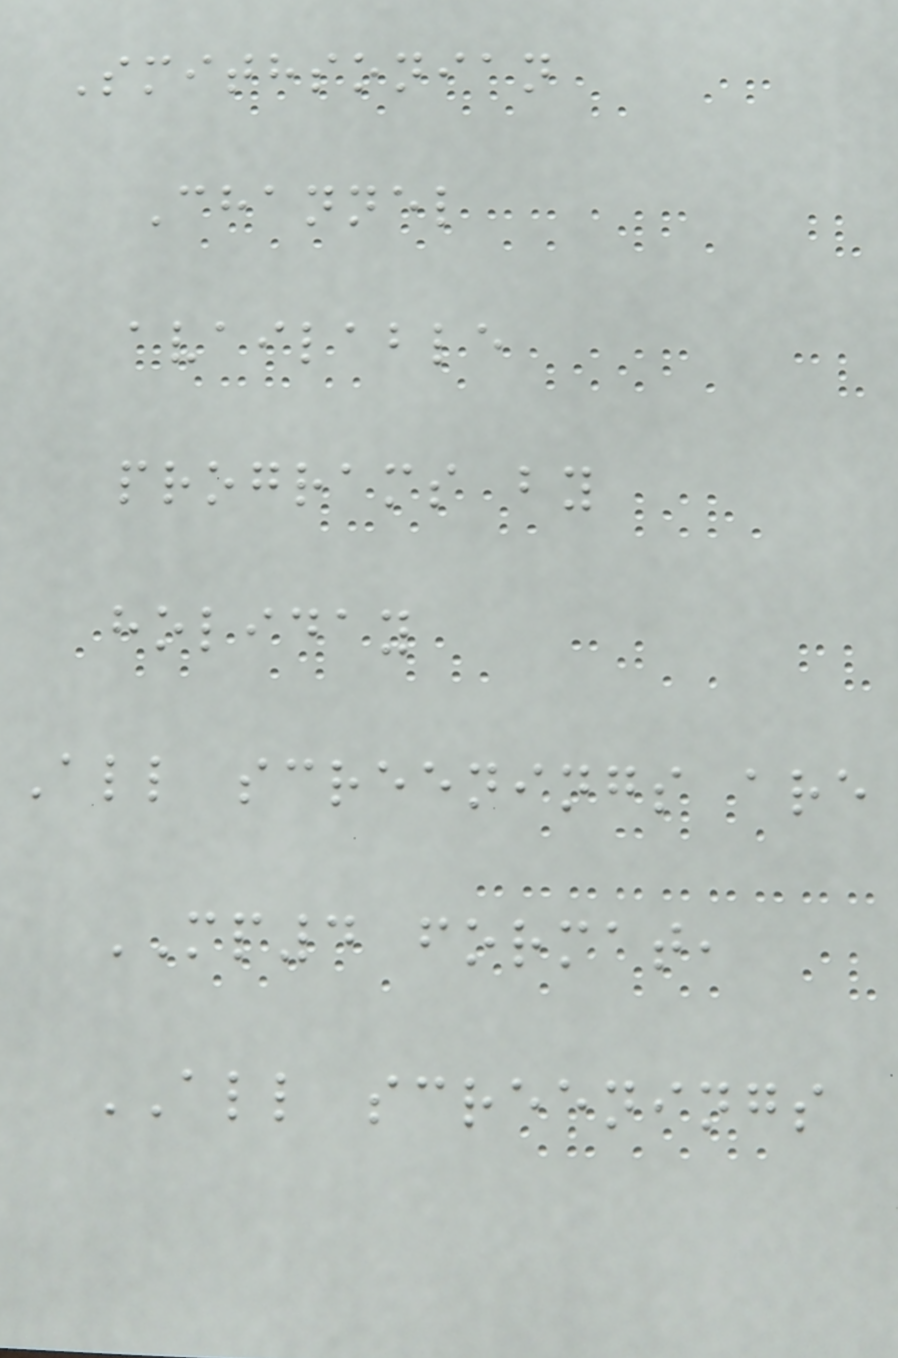Smithsonian
Channel
available
programs by
holiday
All screenings are
MP4 format,
ALL screenings
